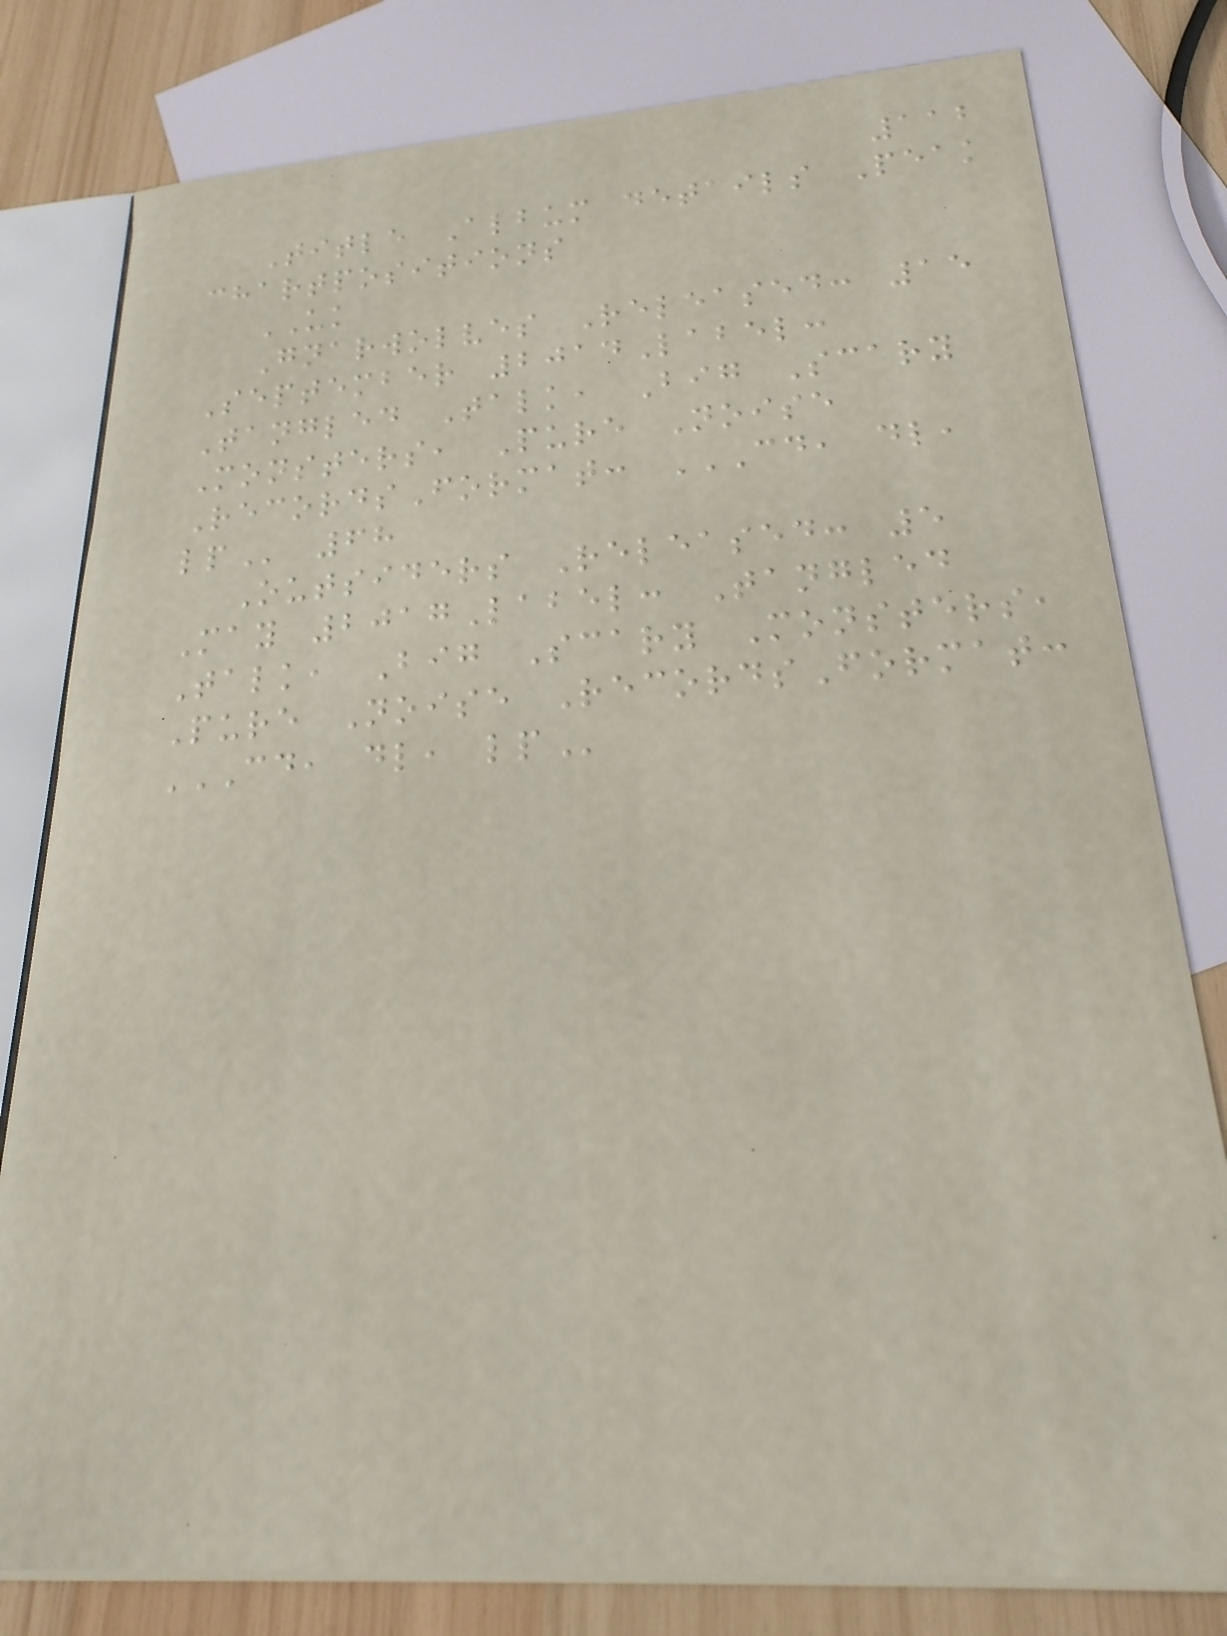112
Title Album details Peak
chartpositions
UK
Gnarwolves Released: 15
September 2014Label:
Tangled Talk, Big Scary
Monsters, Pure Noise
RecordsFormat: CD, DL,
LP 68
Outsiders Released: 5
May 2017Label: Tangled
Talk, Big Scary Monsters,
Pure Noise RecordsFormat:
CD, DL, LP
